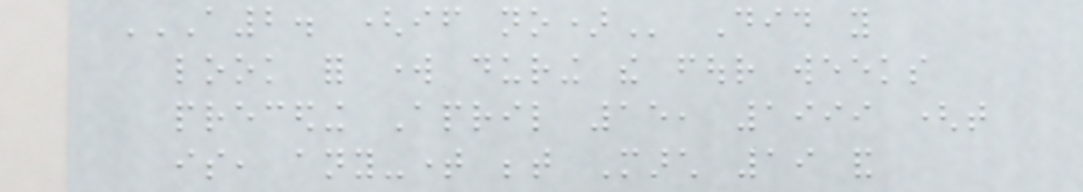A2. (IF NO) Did you
look for work during the four weeks
preceding April 15, 1999 (that
is, any-time between March 19 and
